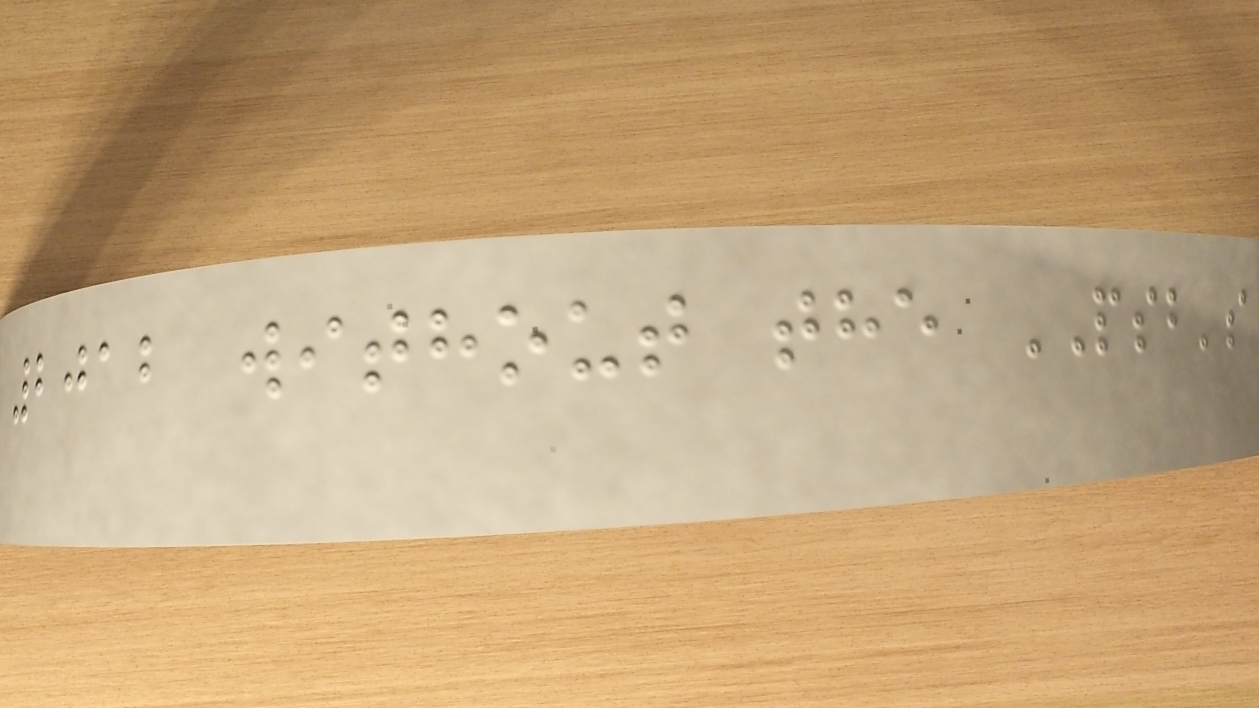2012 without the PSB's
